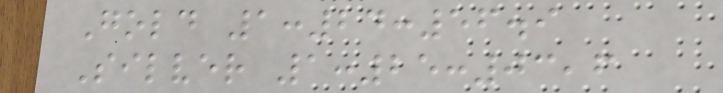Gold 1:24:56.9
Silver 1:25:03,6
